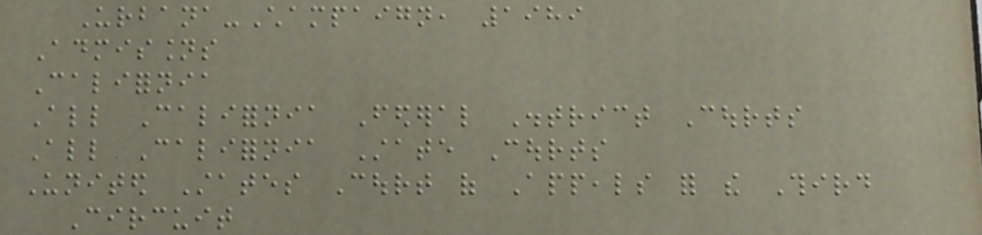Urbana-Champaign, 1989
Admissions
California
All California Federal District Courts
All California State Courts
United States Court of Appeals for the Third
Circuit
